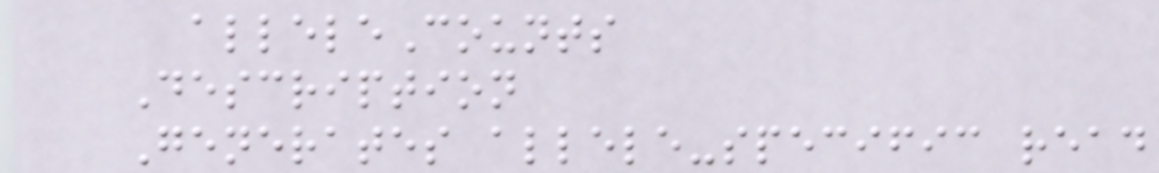alleleCounts
Description
Generates allele-specific read
